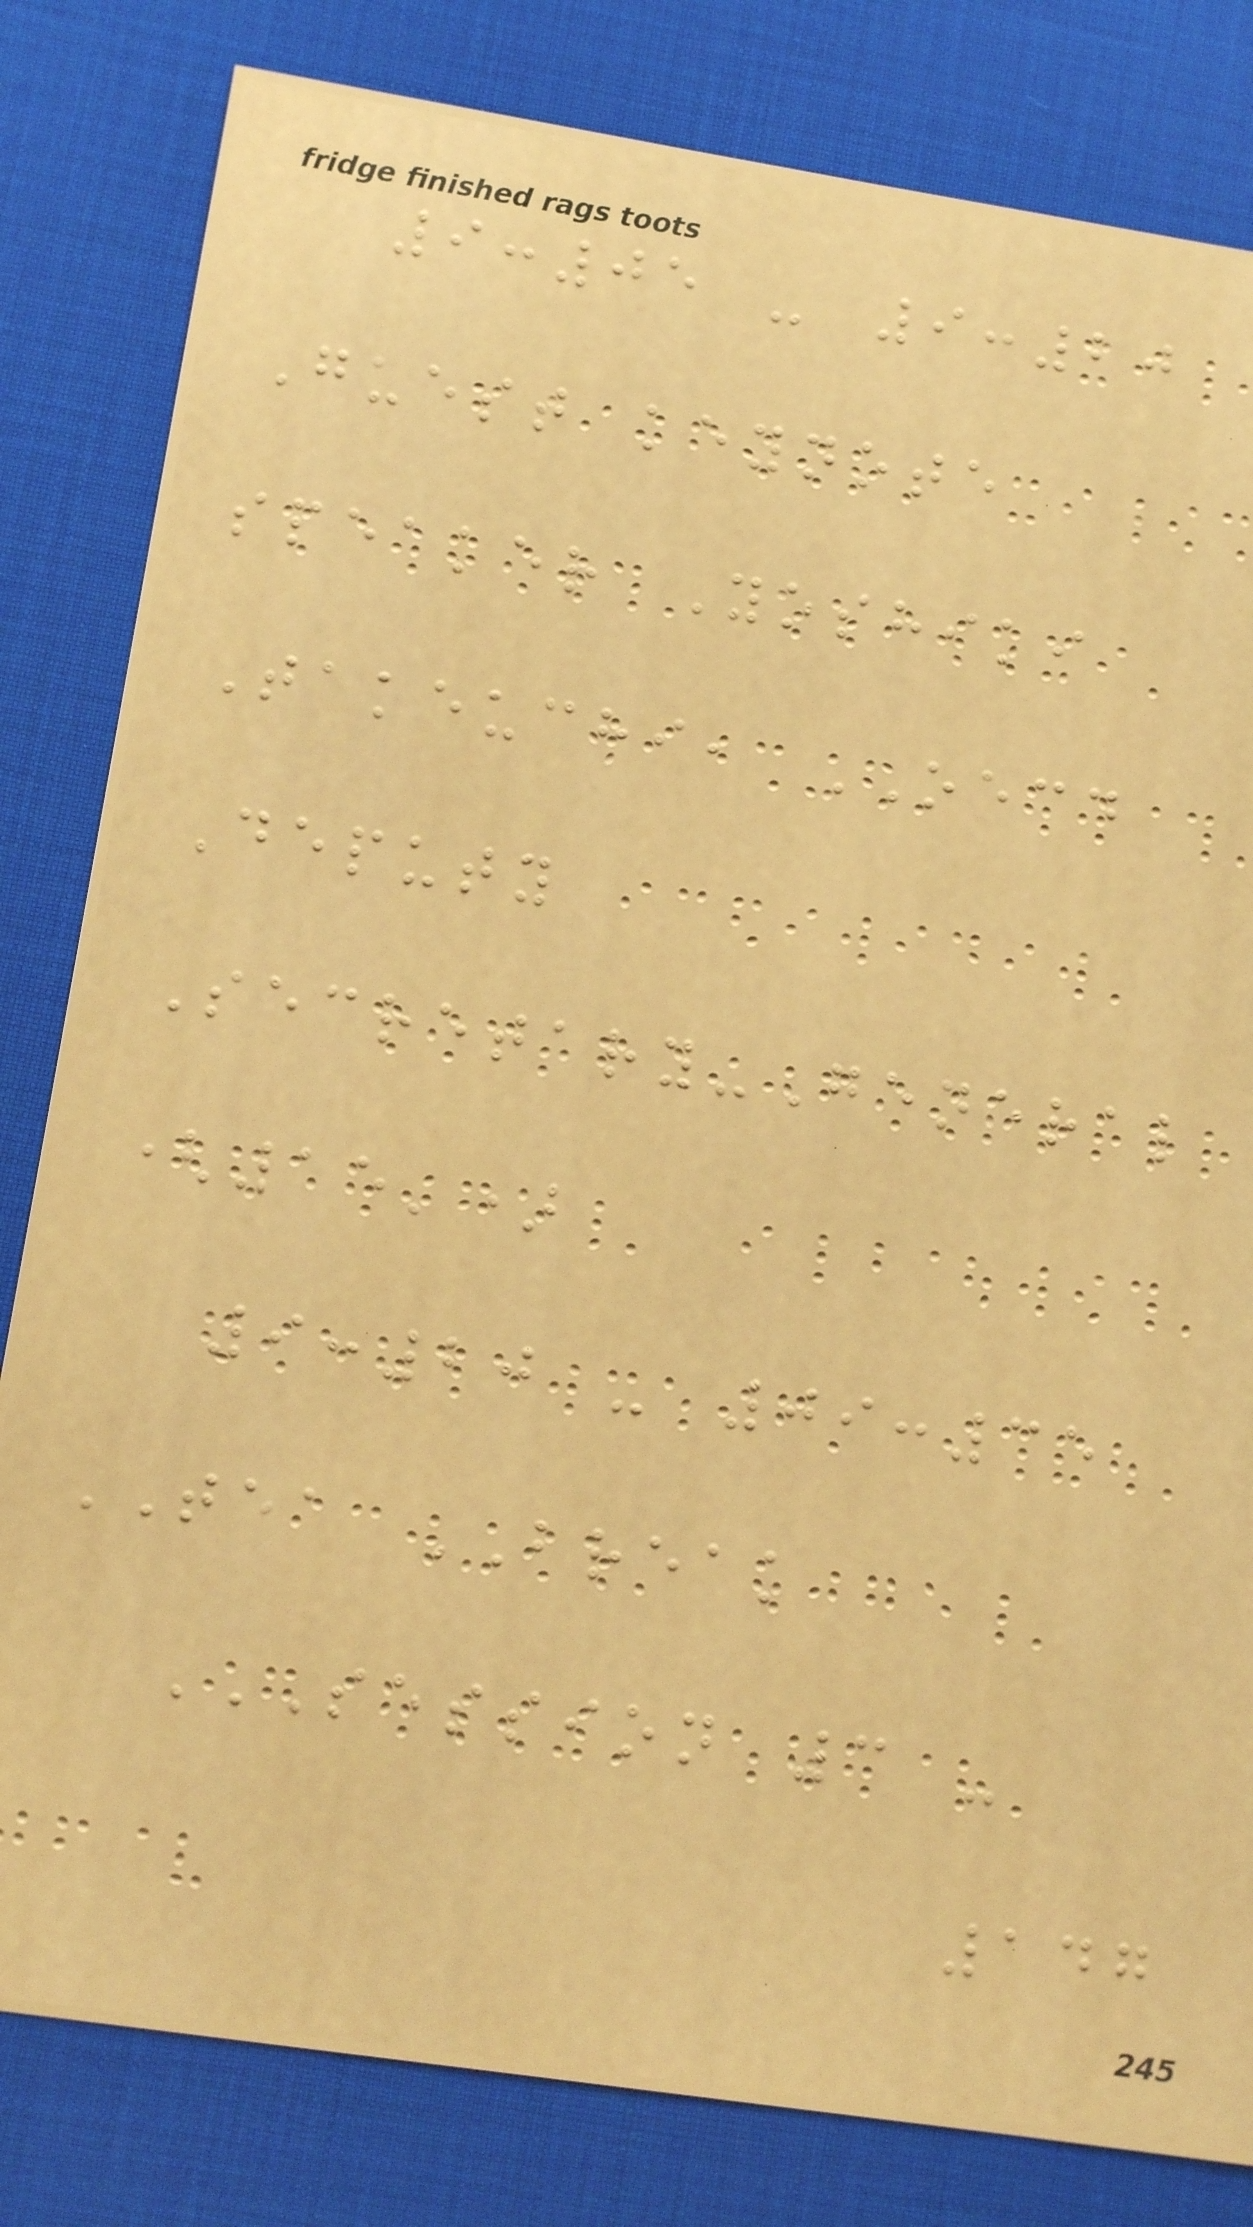9:05 - 9:20
Guest keynote
speaker Yoshiki
Takeuchi, OECD
Deputy
Secretary-General
(15')
9:20 - 09:35
TEA BREAK
SESSION 3 -
147
